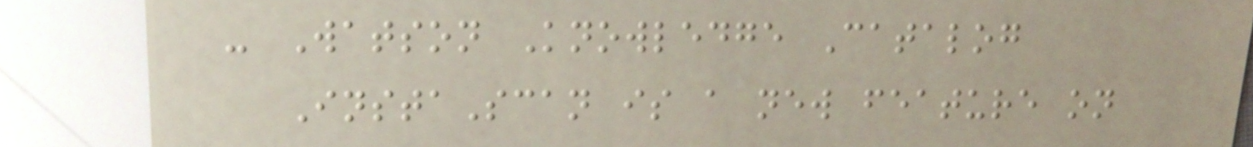- Watson Knowledge Catalog
InstaScan is a new feature on
